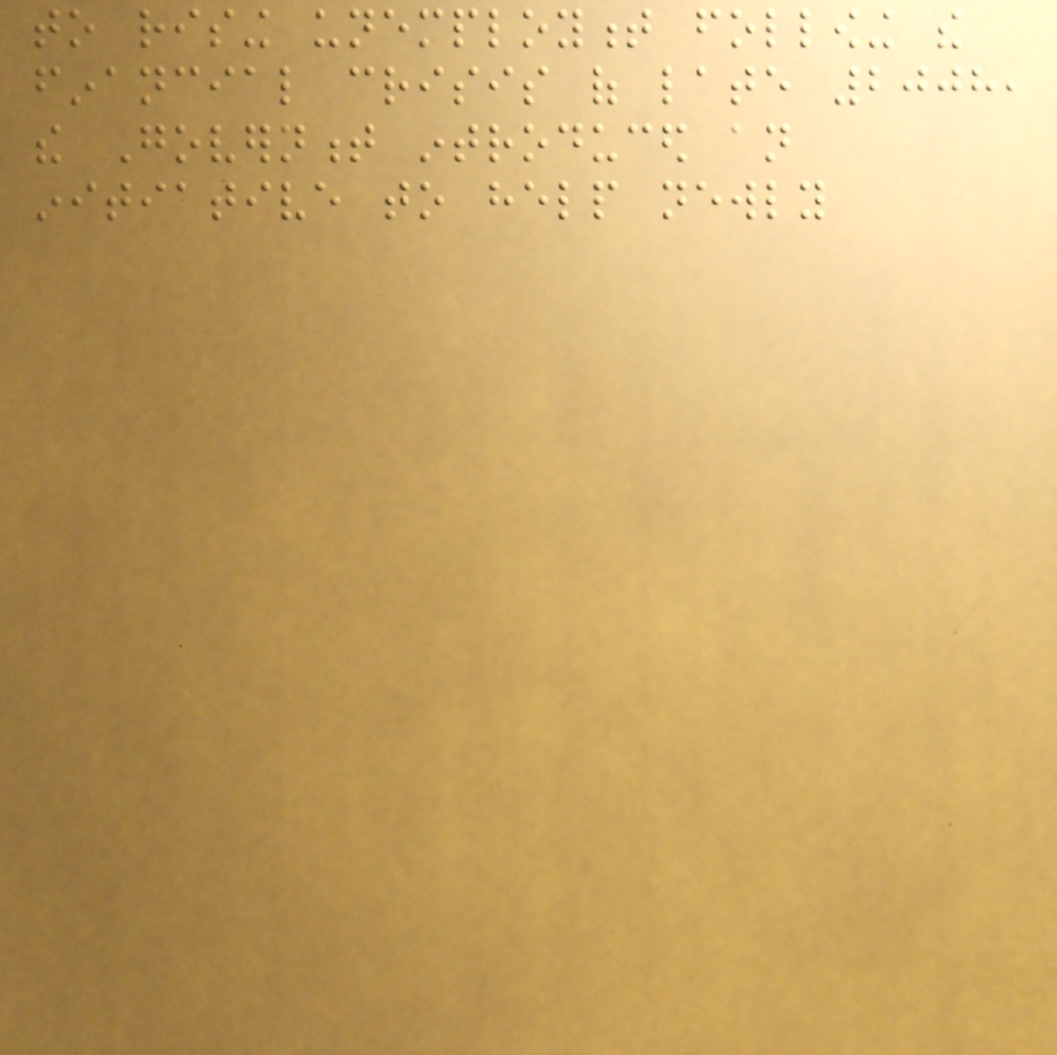to rising unemployment following the
financial crisis of late 2008,
the Government introduced an
initiative to help newly
